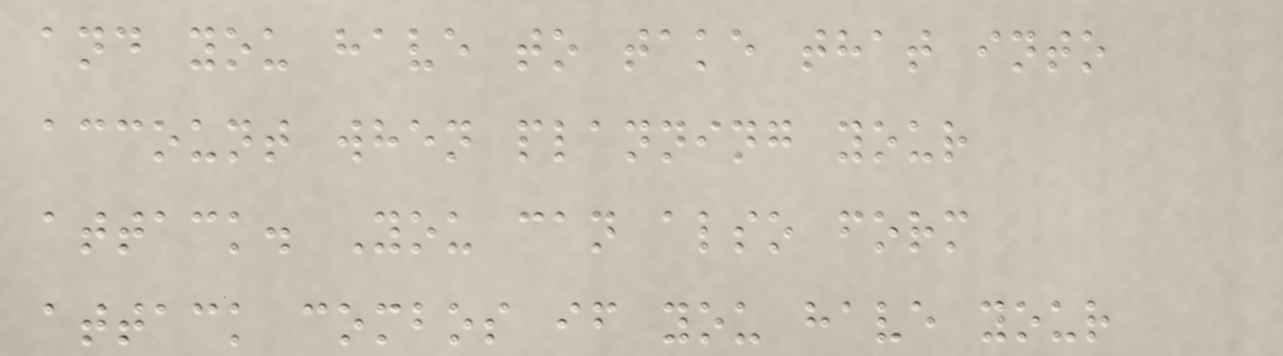and you have to take that into
account when planning your
attack. You can also form
attack combos if you have your
